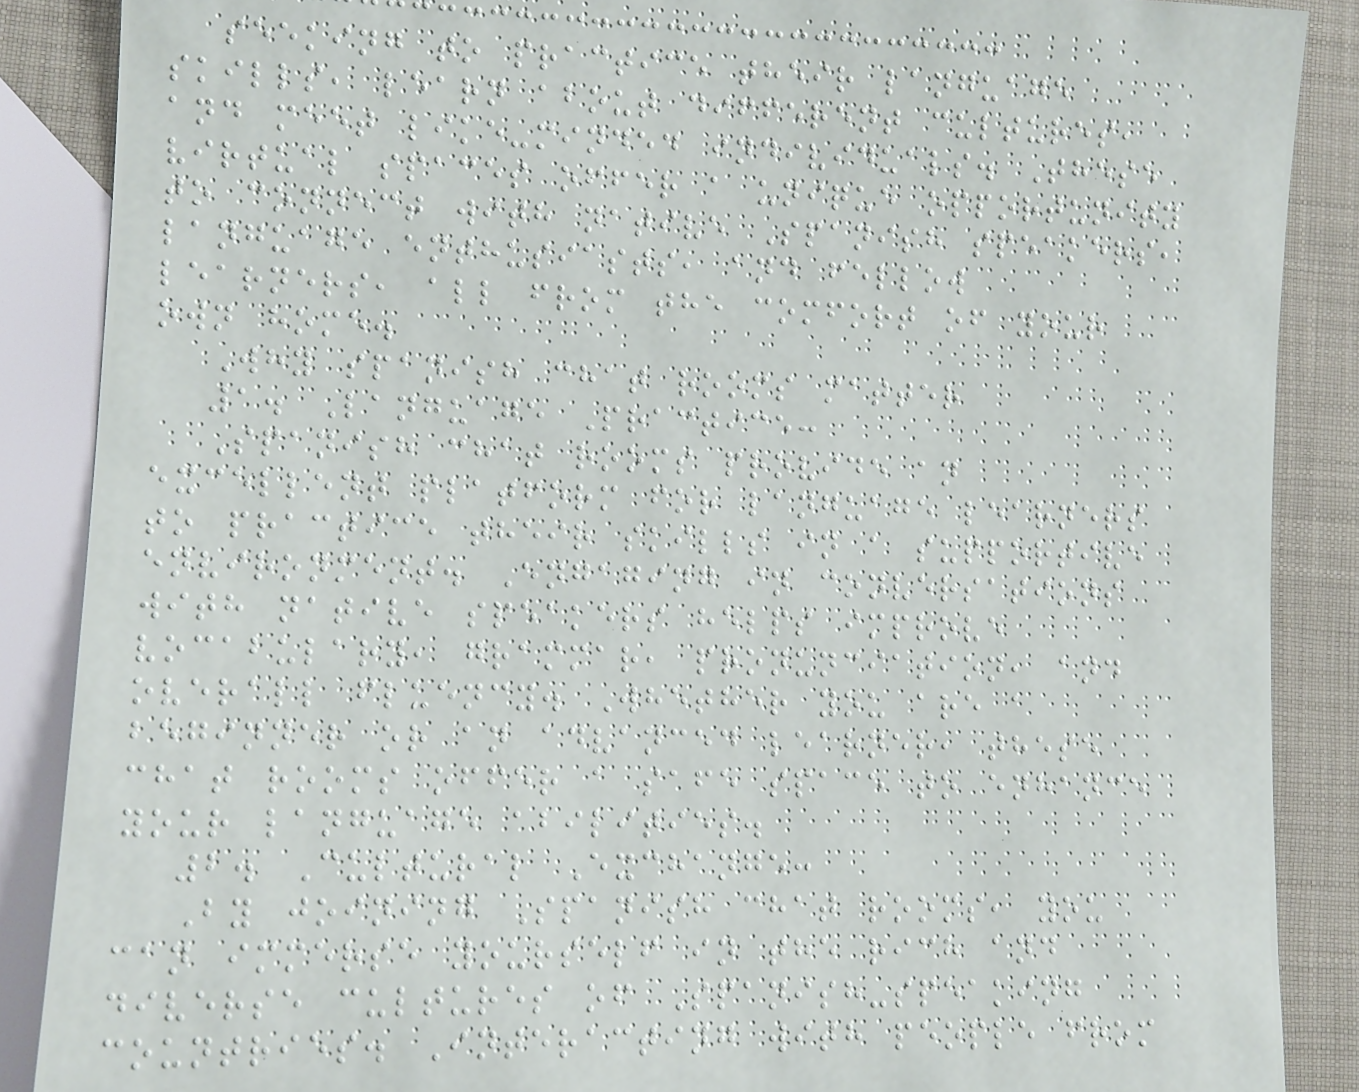seeking to practice their language
skills, learn about different cultures,
and meet like-minded individuals. These
virtual spaces offer a unique opportunity
to connect with native Spanish speakers,
language enthusiasts, and fellow
learners, all from the comfort of your
own home.
Why spanish chat rooms matter
1. Language Practice:
Spanish chat rooms provide an
excellent platform for language learners
to practice their skills in a supportive
environment. Engaging in conversations
with native speakers helps improve
vocabulary, grammar, pronunciation, and
overall fluency. Whether you are a
beginner or an advanced learner, these
chat rooms offer a safe space to enhance
your language abilities.
2. Cultural Exchange:
By joining Spanish chat rooms, you
can immerse yourself in the rich and
diverse cultures of Spanish-speaking
countries. Interacting with people from
